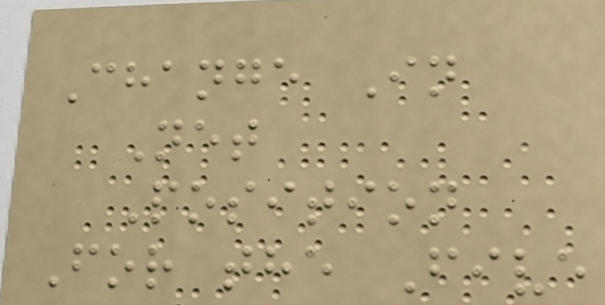Change In
Net
Position
For the Five
